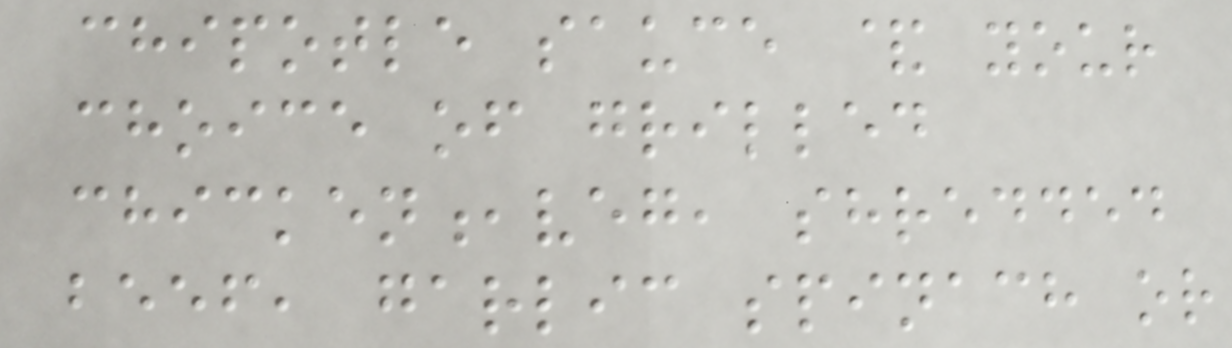chipotle sauce & your
choice of grilled
chicken,veg, shredded
beef, garlic spinach or
